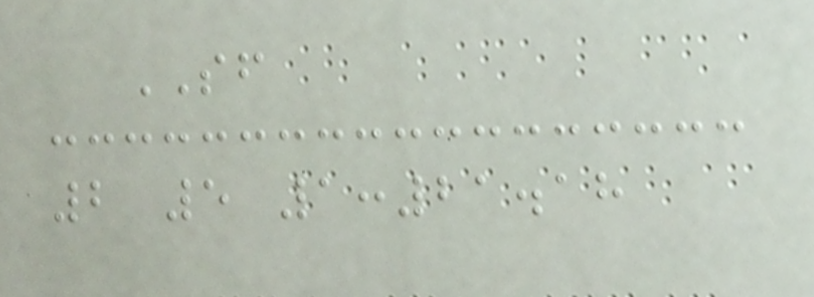SF
2 5 1:21.18
